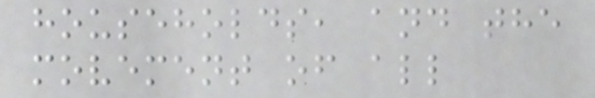households, and the
movement of all
